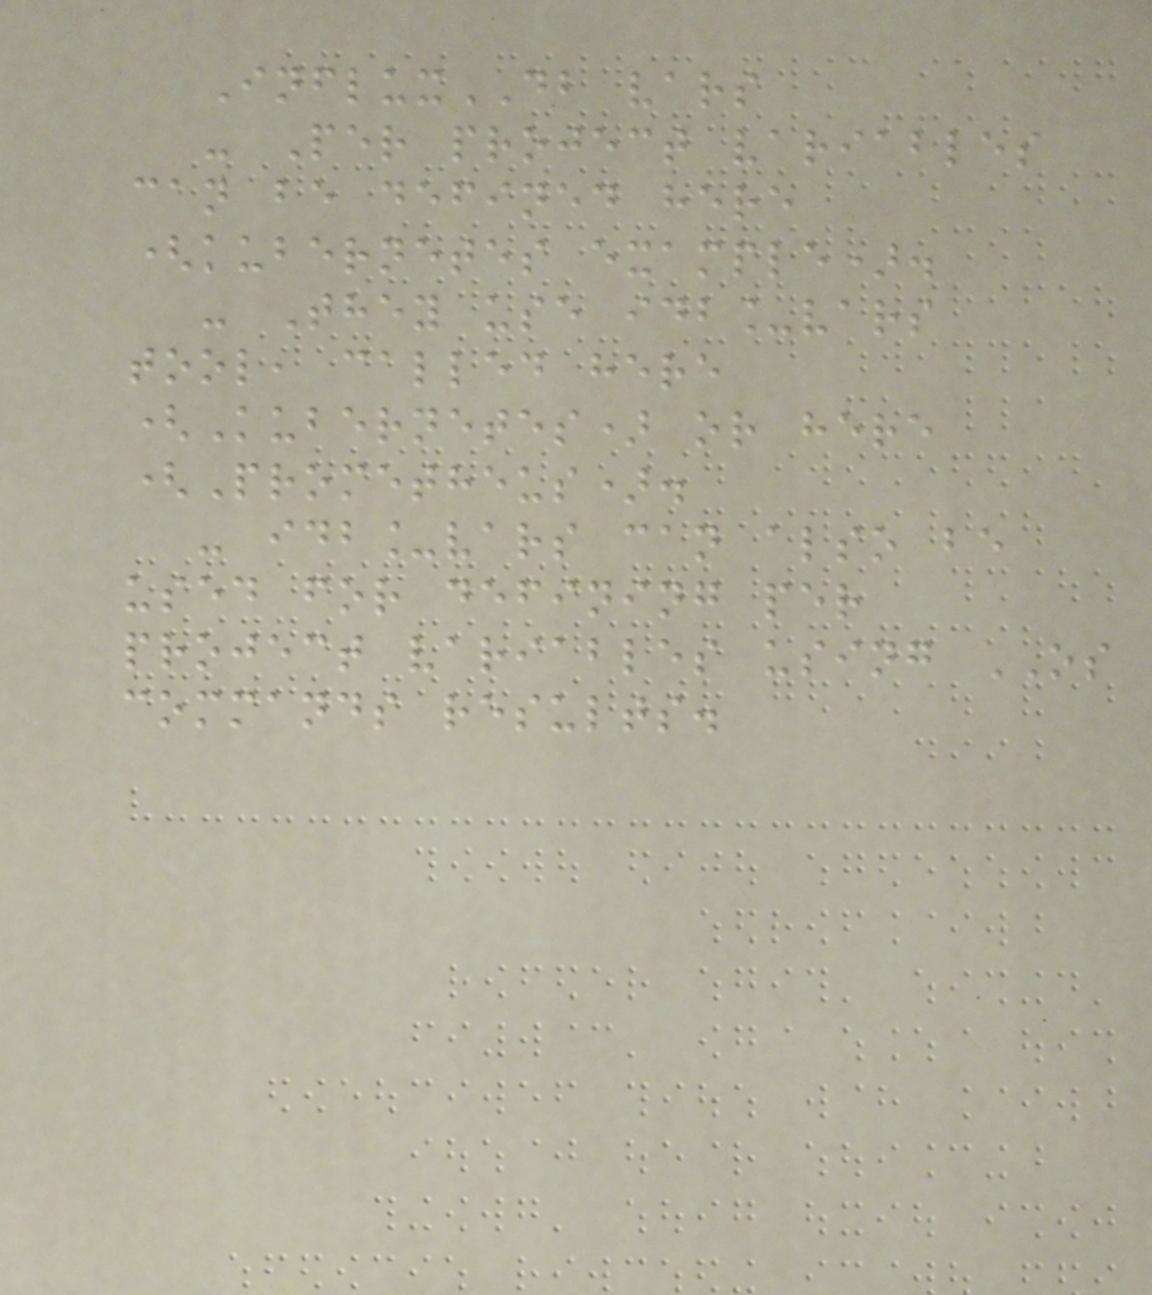InfluxDB vars
- Per project variables
can be defined here
(kubernetes example).
- They use idb_vars
tool, called here
(Kubernetes) or here
(Prometheus).
- idb_vars can also be
used for defining per
project variables using OS
commands results.
